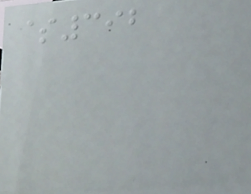$392
